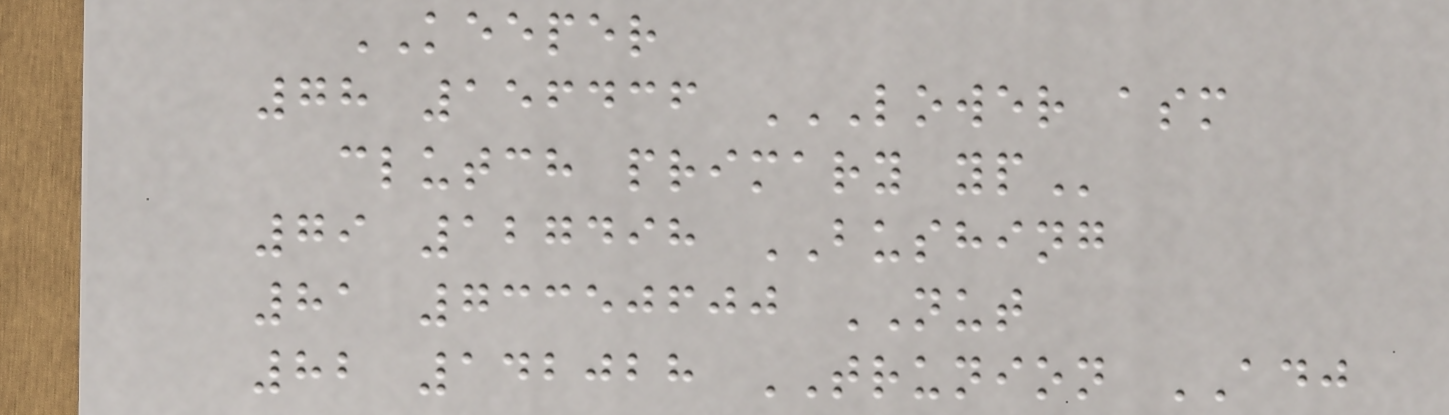KEEPER
78 156436 LOWER ASM
CLUTCH PRIMARY YP
79 127498 BUSHING
81 73350600 NUT
82 142028 TRUNION ADJ
